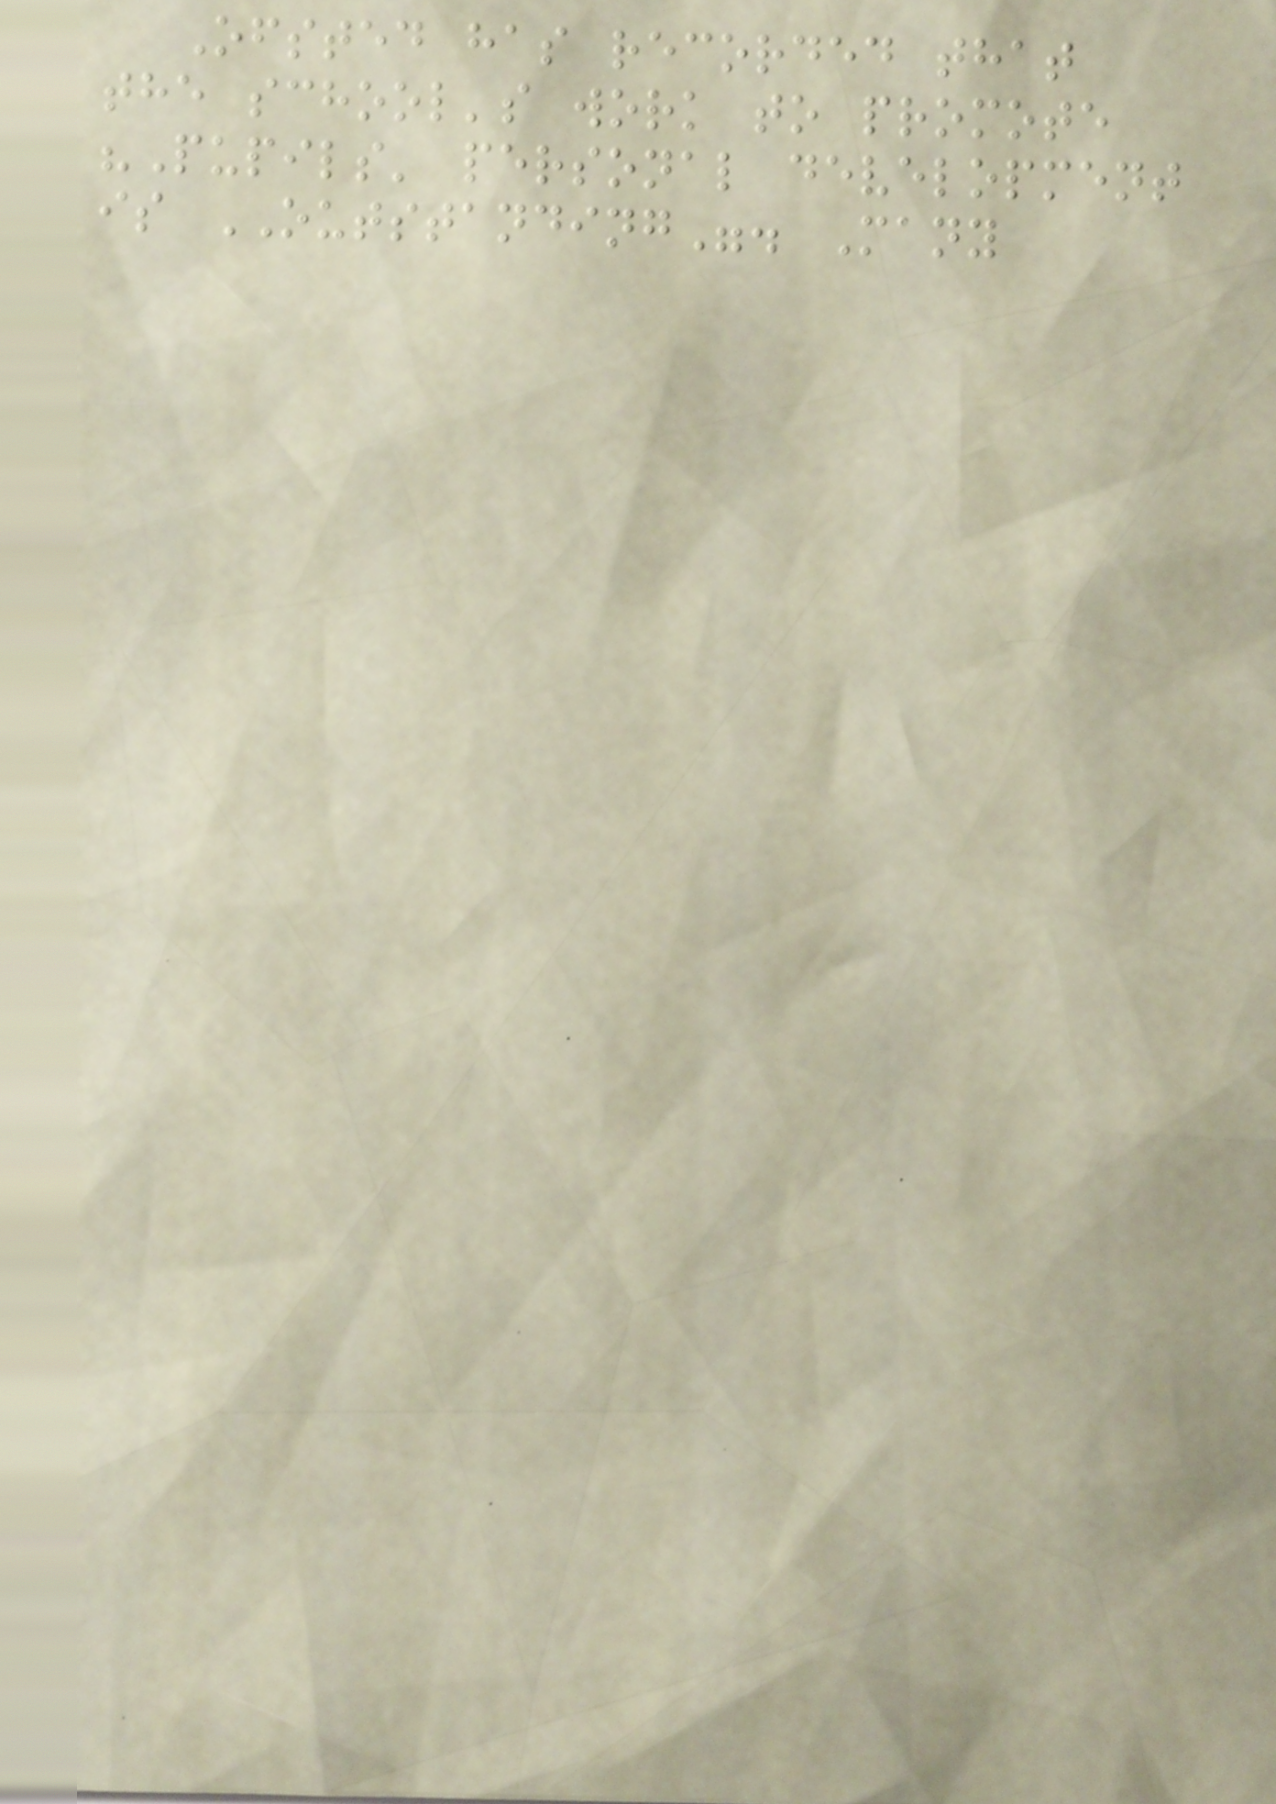Ofsted has recorded that
the school's work to promote
"Pupils' personal development
is OUTSTANDING". Many
